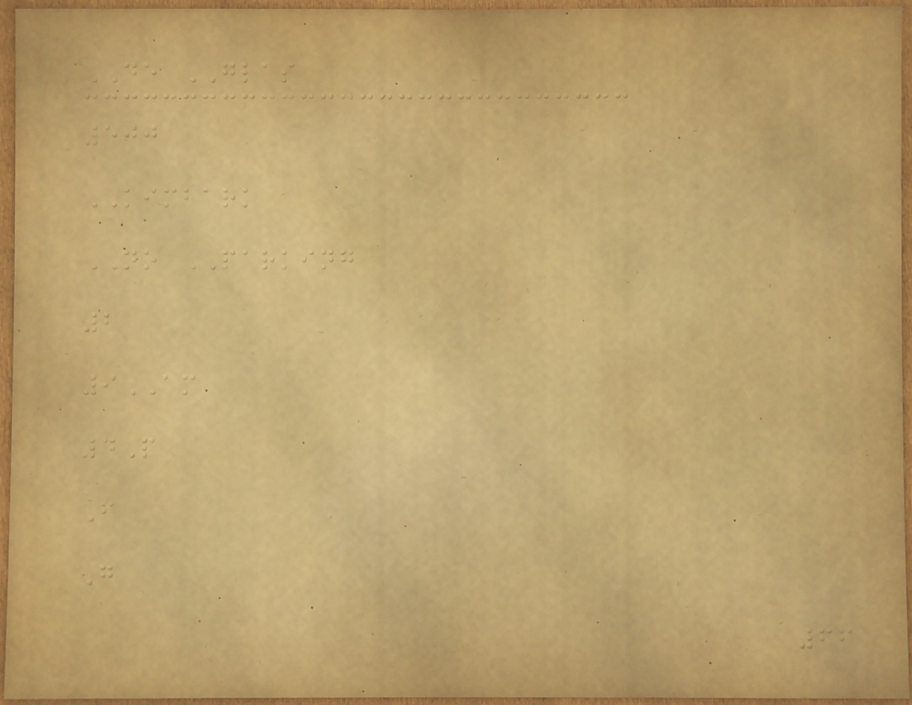DE GLAS
500
KIMBARK
NO PARKING
2
9AM
4P
F
G
66
